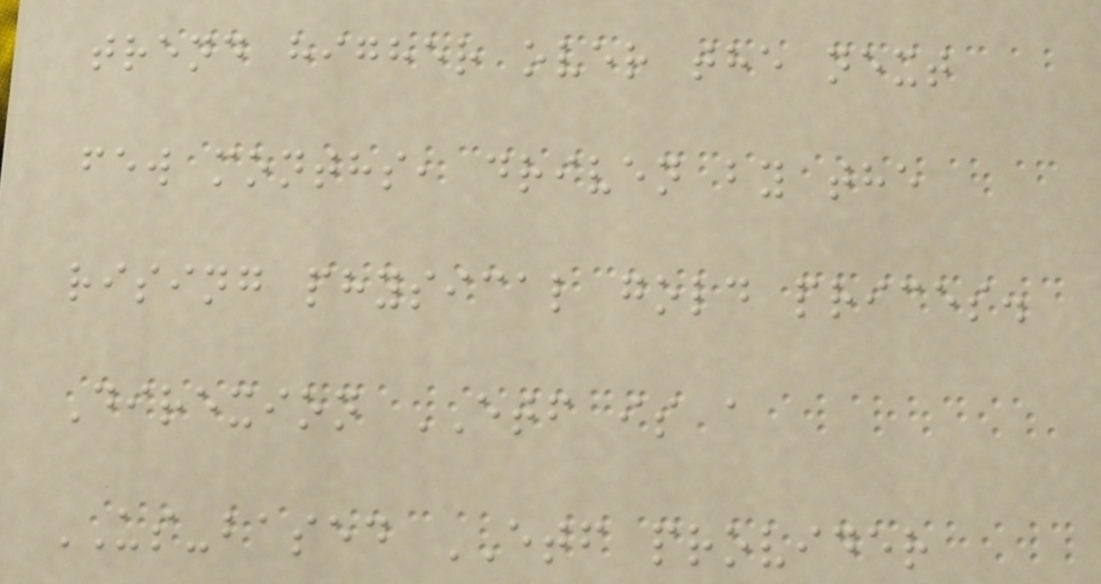trend higher over the next
few months, driven by the
rising physical gold prices.
Direxion ETF is a
US-based ETF provider
